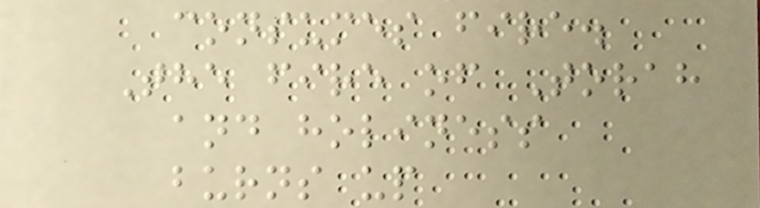consumes fire.
The fire of Torah
and holiness
burns up
